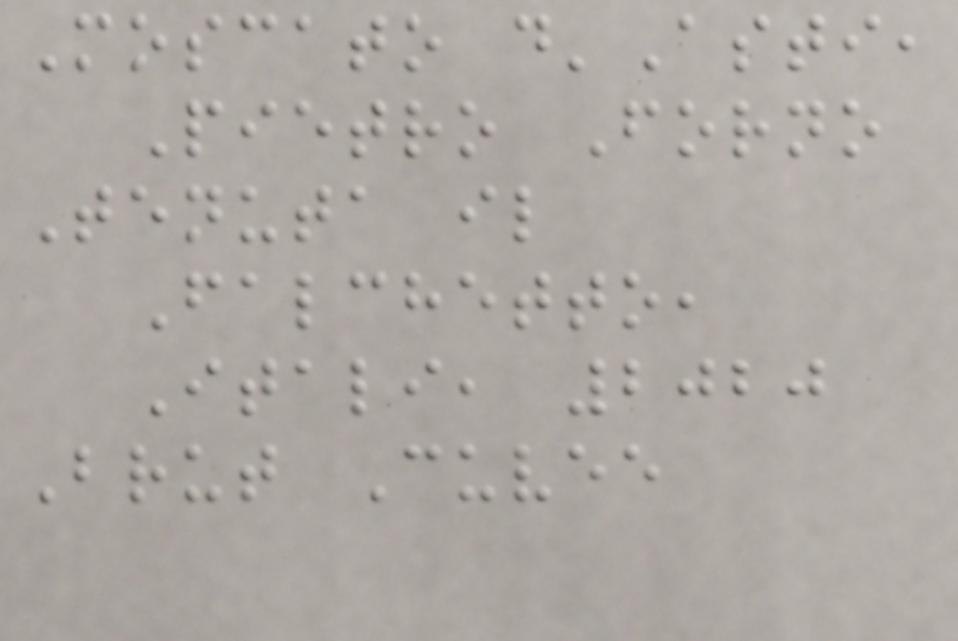Moscato d'Asti,
Pietro Forno
Tenuta il
Falchetto,
Itali, 2020
Brut Cuvee
